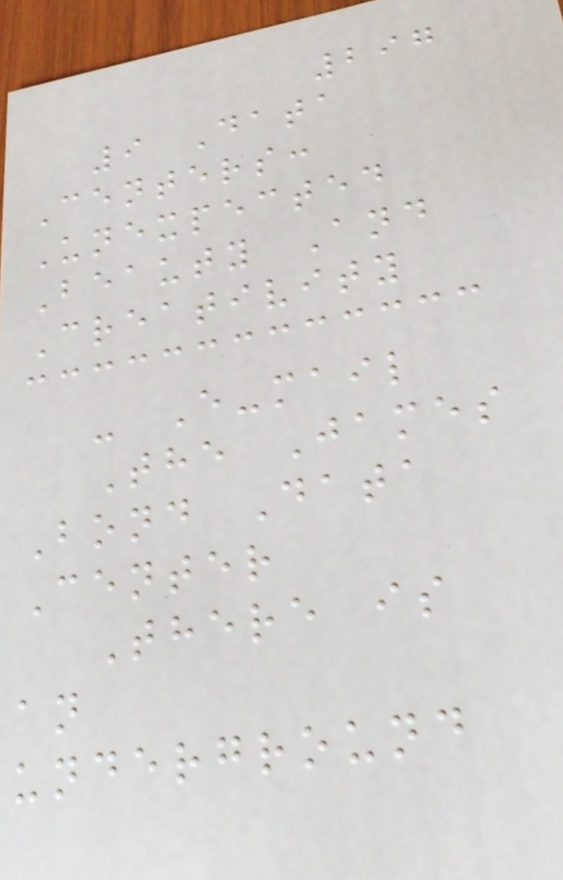297
9 Data
Centers:
Unexpected
Beauty And
Creativity
- E-mail
The James
Bond Data
Center
There is
an
underground
